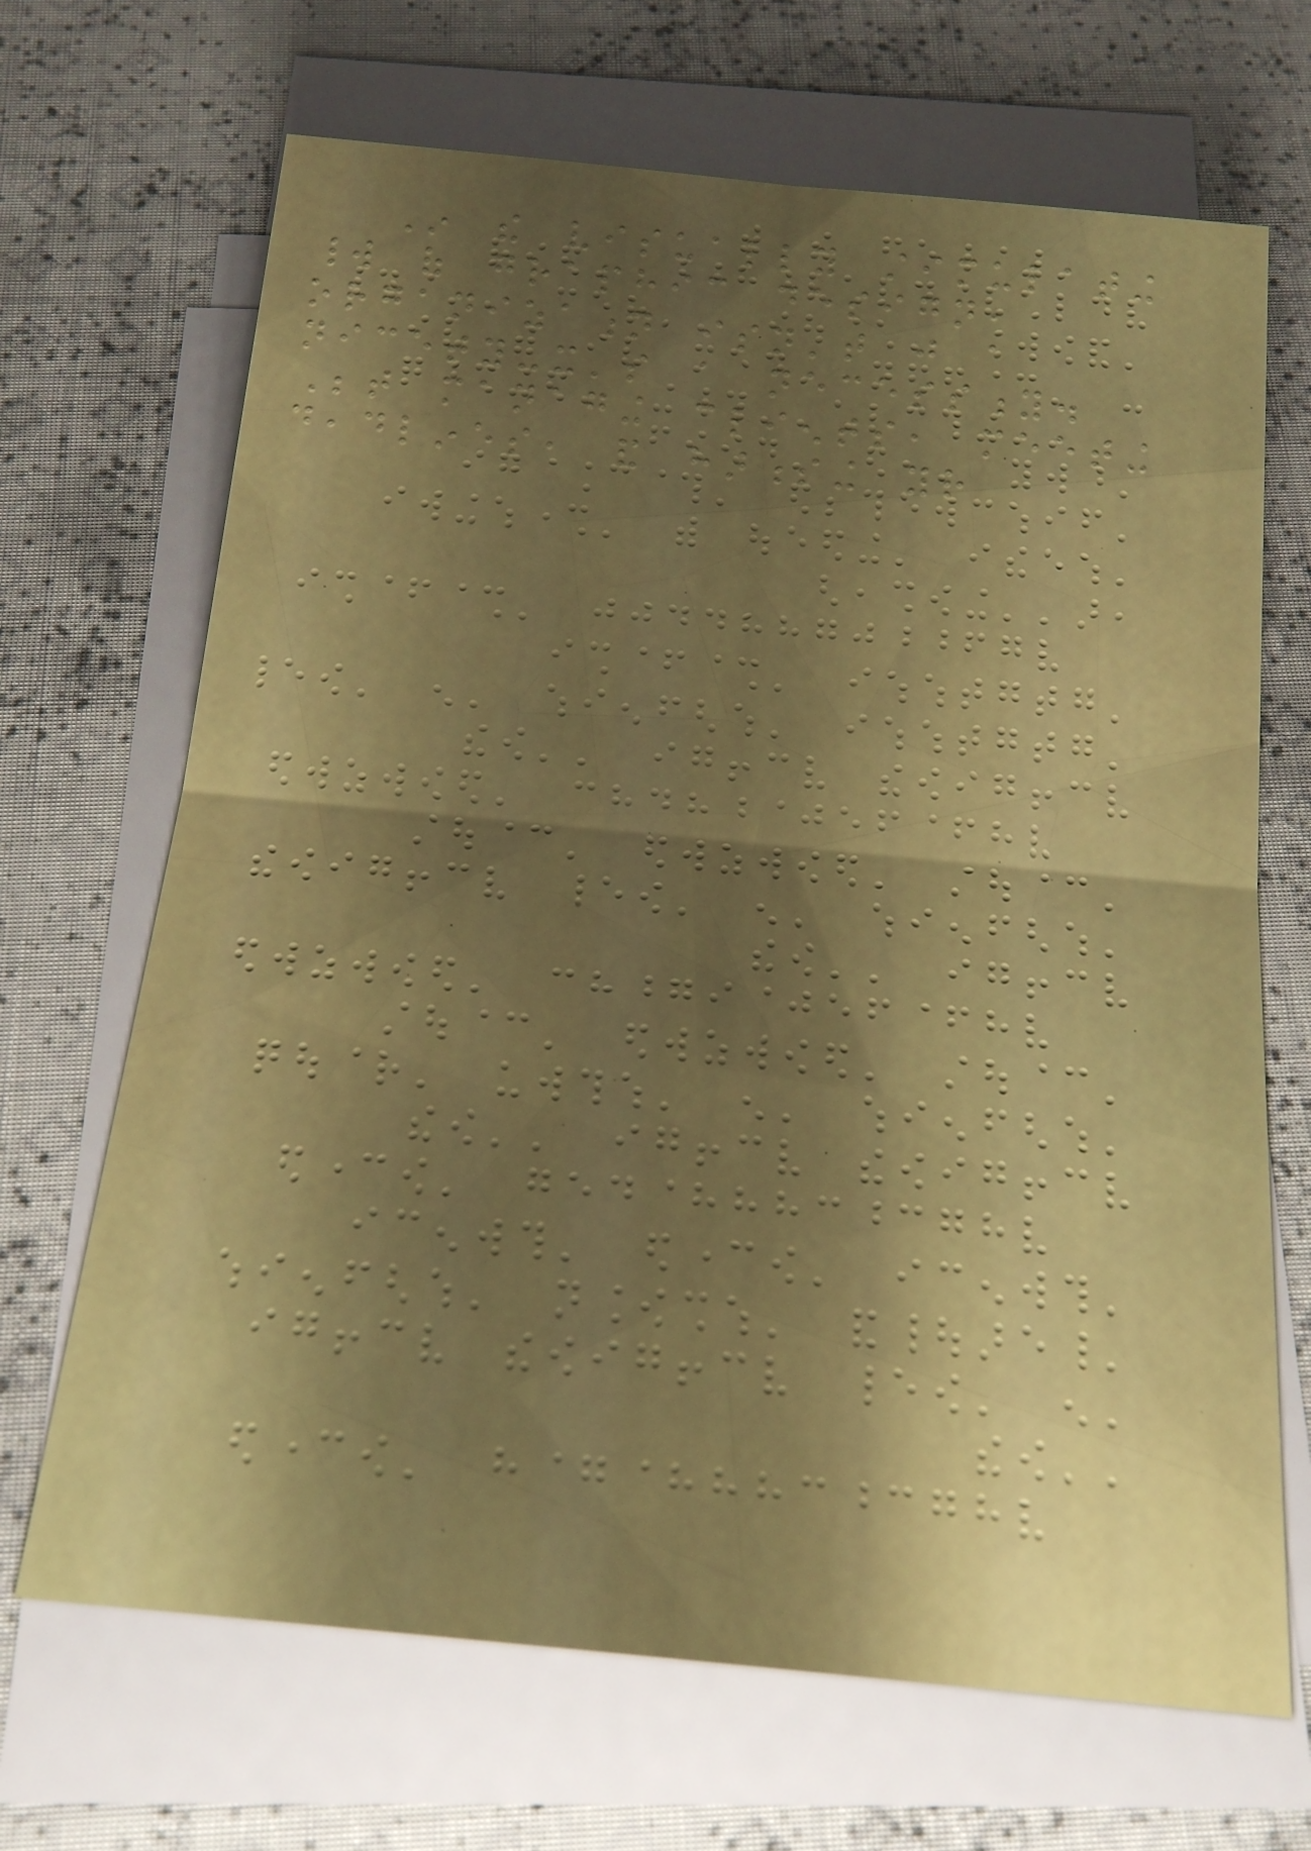In the visually stimulating
world of graphic design,
organization isn't just a
nicety-it's a necessity.
Between managing clients, meeting
deadlines, and harnessing your
